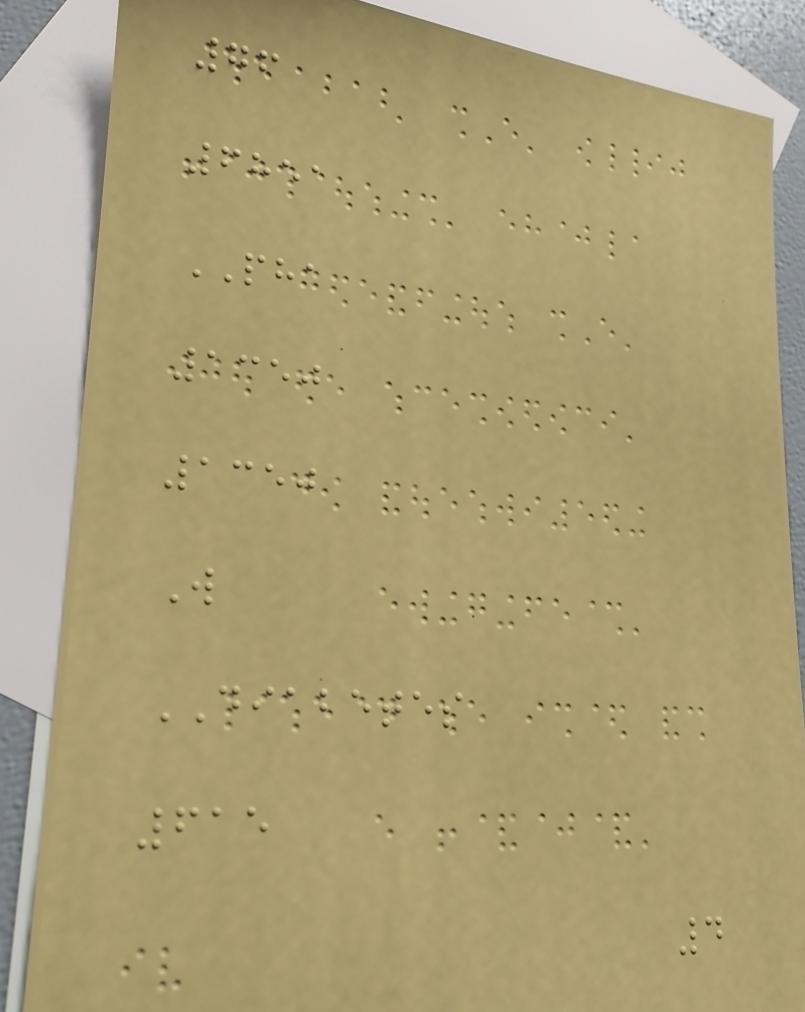76
6851
PHA
1350
1350
W
DIABETES
615
4
